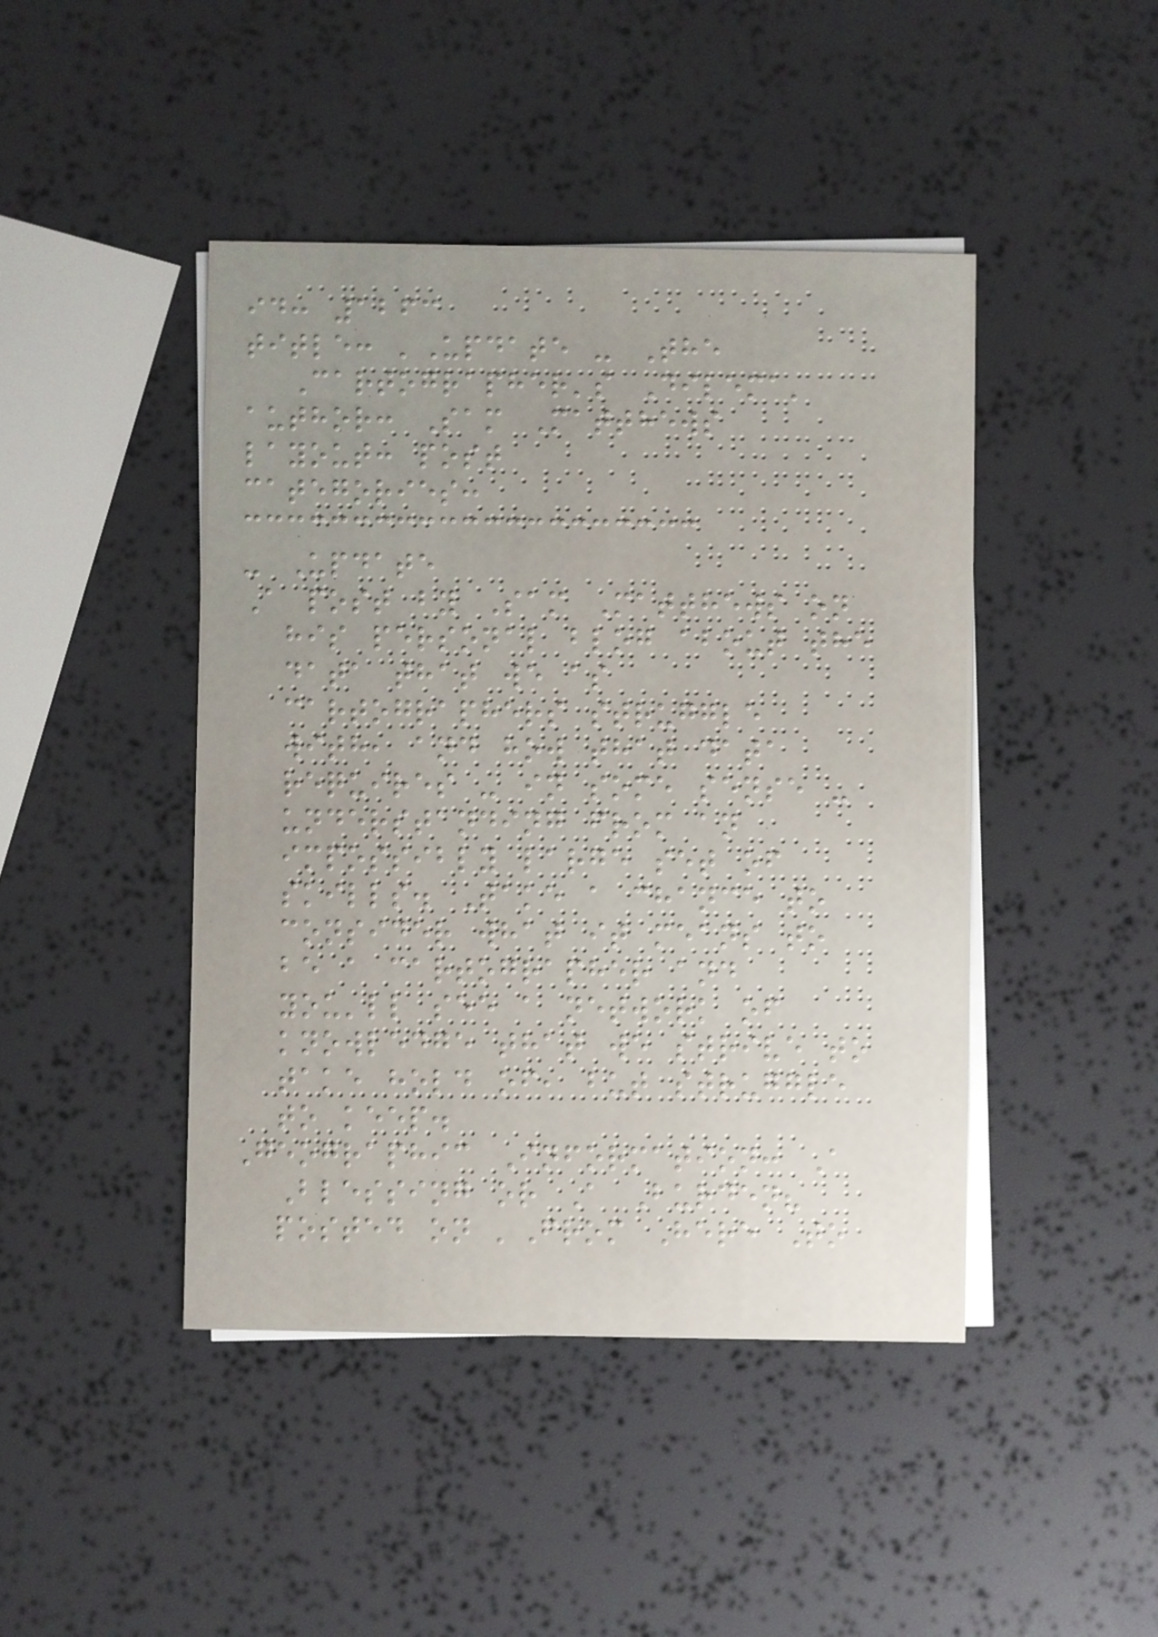id: 1263
title: 'Update - The
Cartographer's Dilema'
author: Sam Matthews
layout: post
categories:
- Update
A post by Sam Matthews on
his personal blog about the
data that we as
cartographers struggle
with, and how that data
requires - in some sense -
understanding from an
impossibly large set of
skills. Take a chance to
consider what it means to
be a cartographer and
you'll see a network of
knowledge that we strive to
take hold of, but struggle
to keep.
Geographic Information: A
Blessing or A Burden?
posted on 'From Here To
